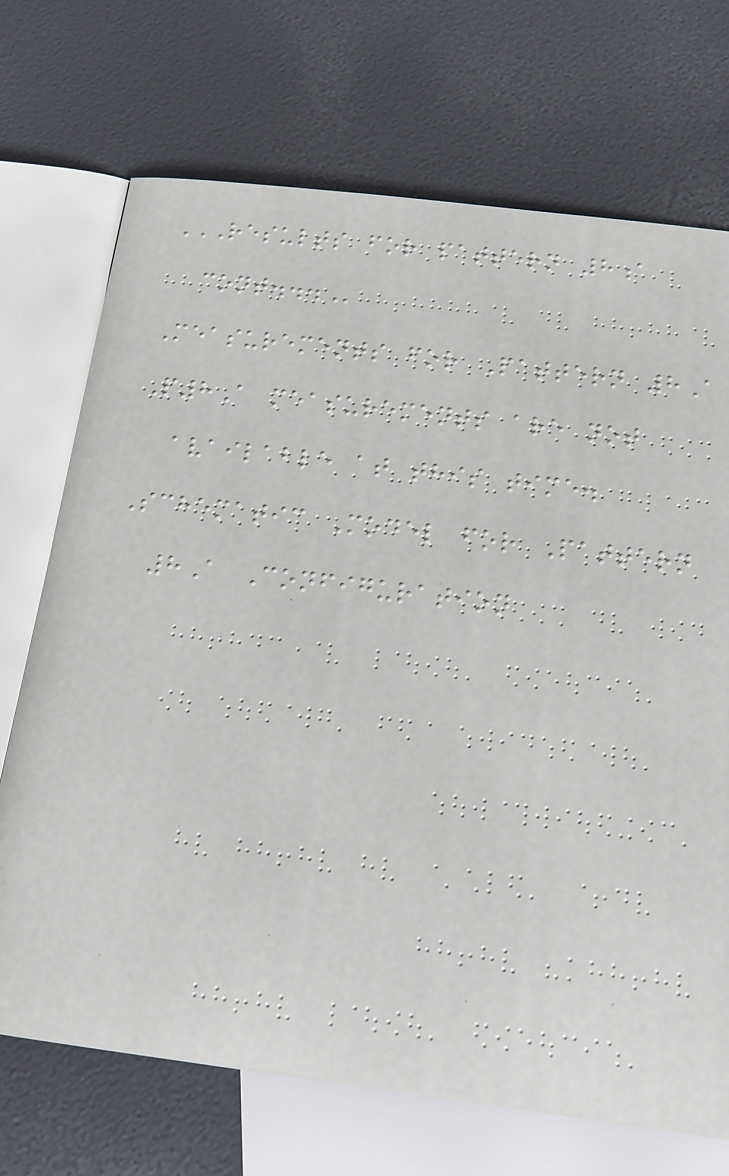RESULTS FOR PATTERN 8A
CONT...
Measurements for Pattern 8A
P8A measurements are not
available at this time.
Schematic Model for Pattern
8A Configuration
